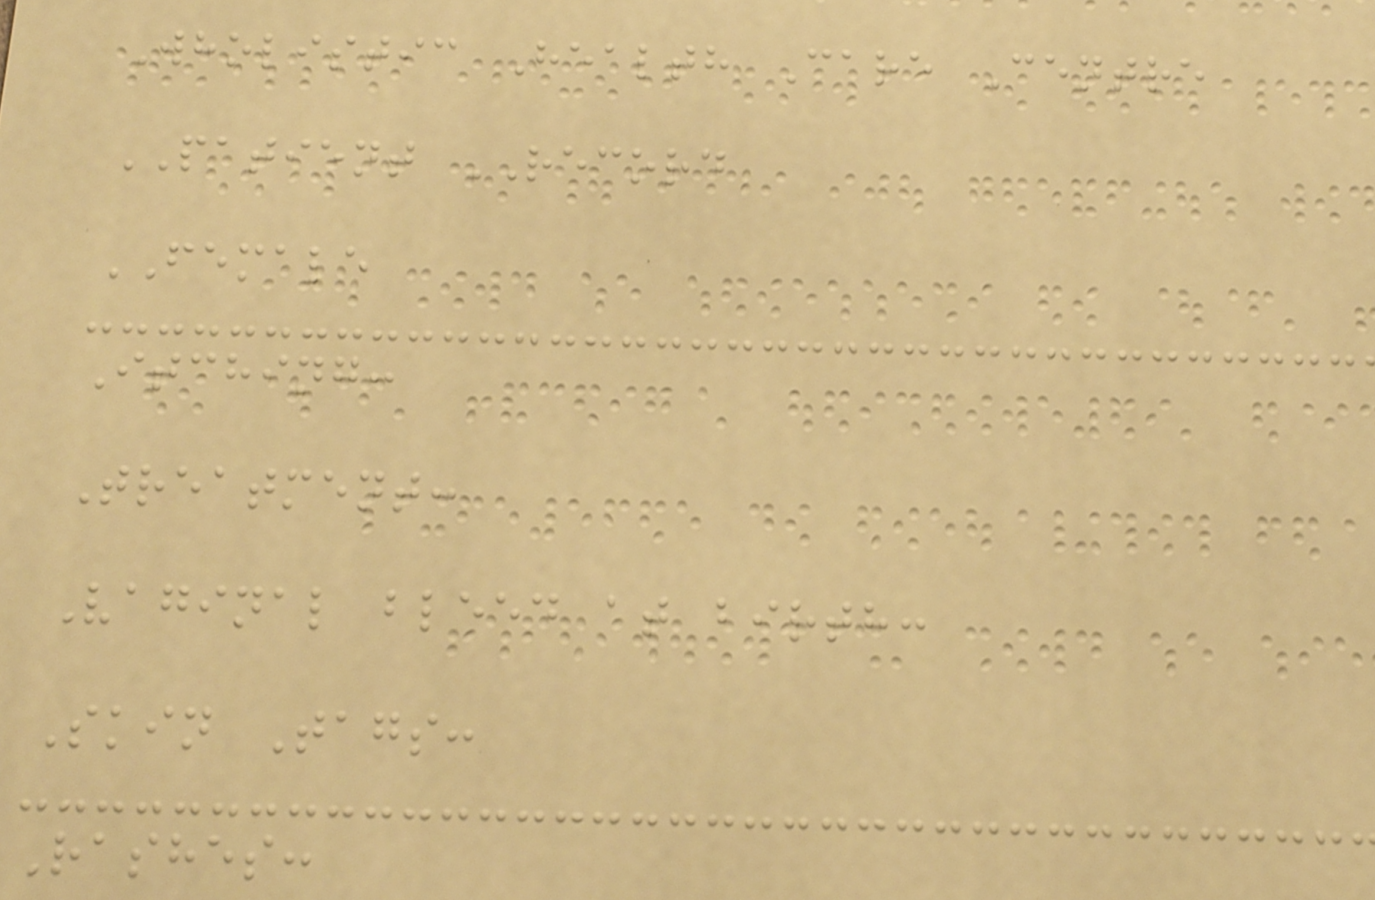Wholistic Health Care Centre
PATIENT RECORD
FEMALE
Itching:
Treatment:
Vaginal bleed at birth:
Skin Tags:
Rashes:
